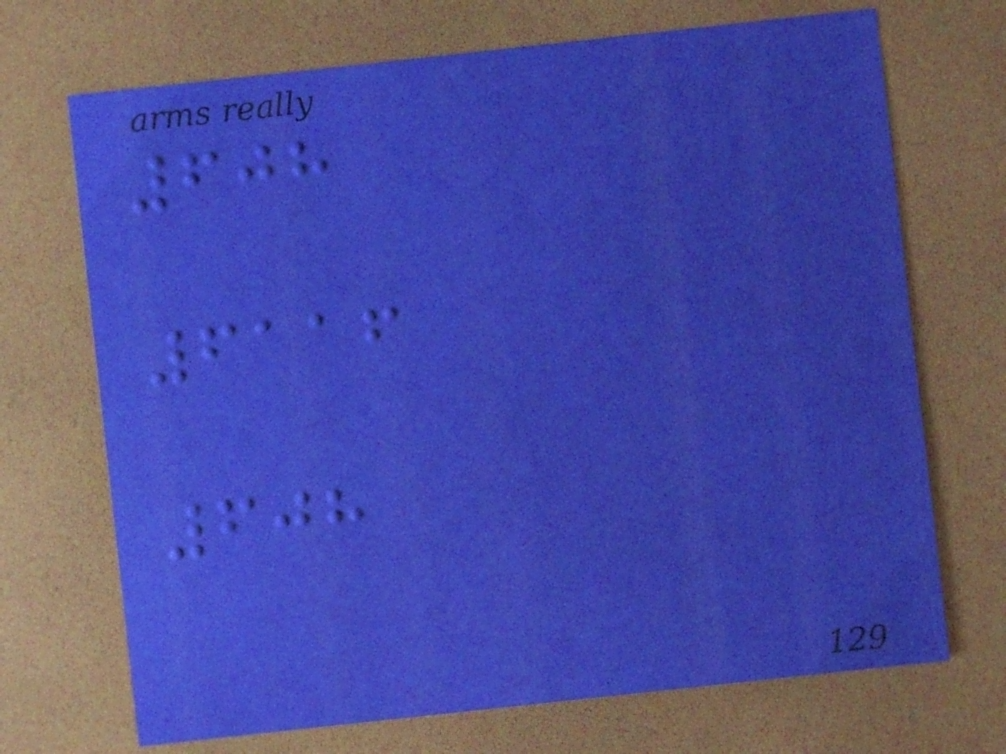608
6116
608
